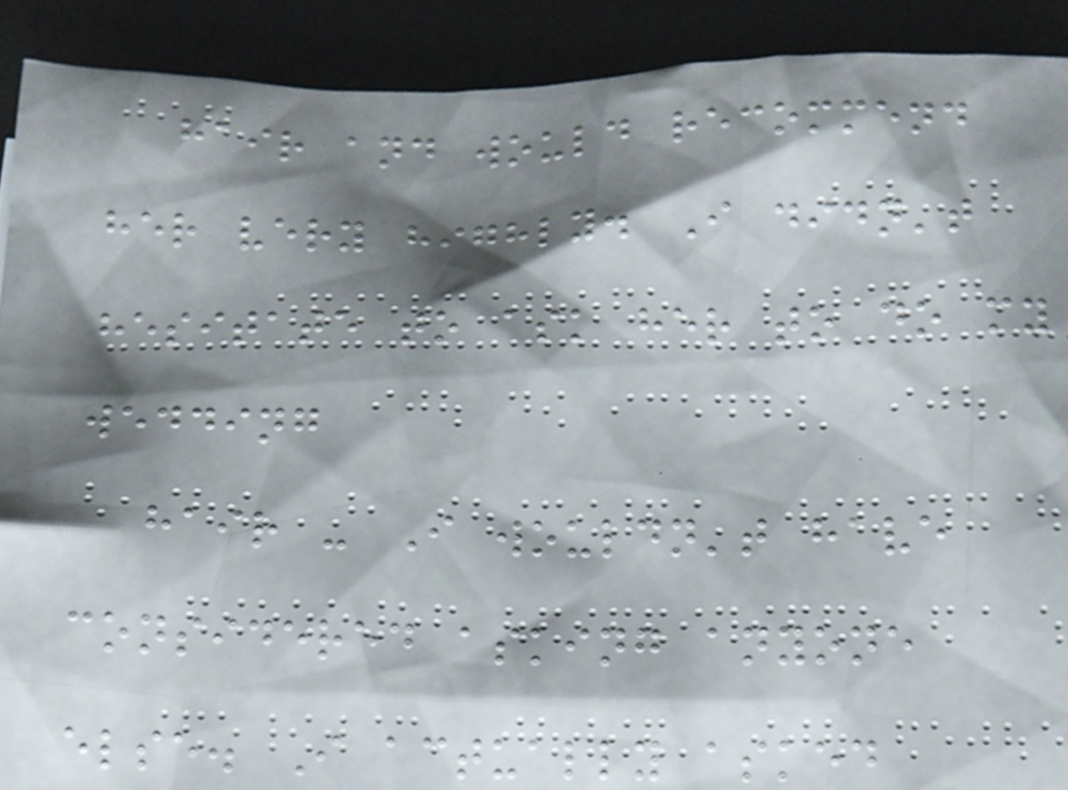hair and would recommend
her very highly. I didn't
hesitate to ask her to do my
wedding
hair - I wouldn't have
considered asking anyone
else. I actually asked
